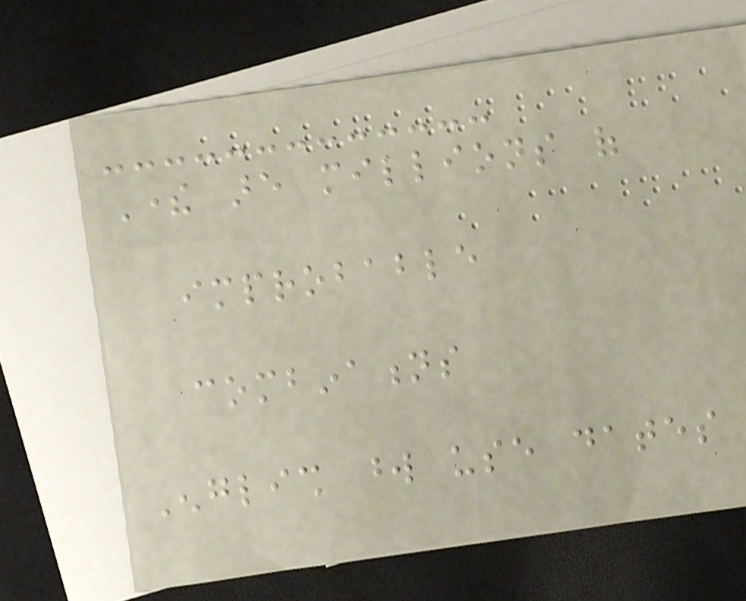There are millions of
improbable
combinations
English word use dates
